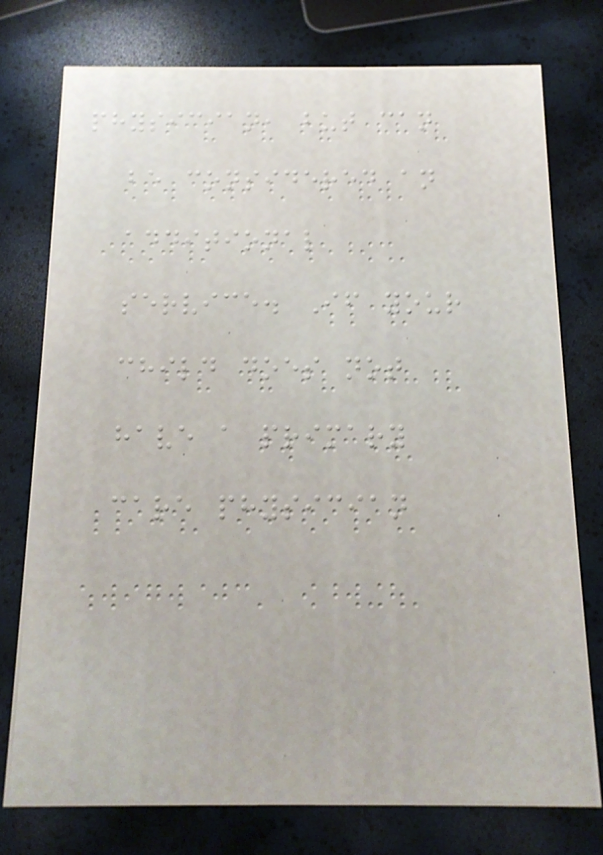physician, but can
be considered an
additional
service. If your
child does not
have a primary
care physician
